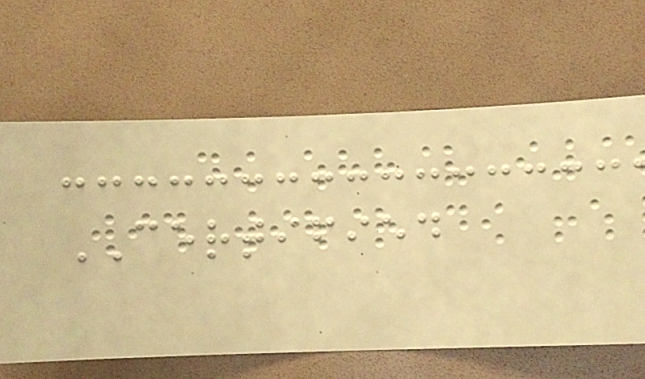CERTIFIED
